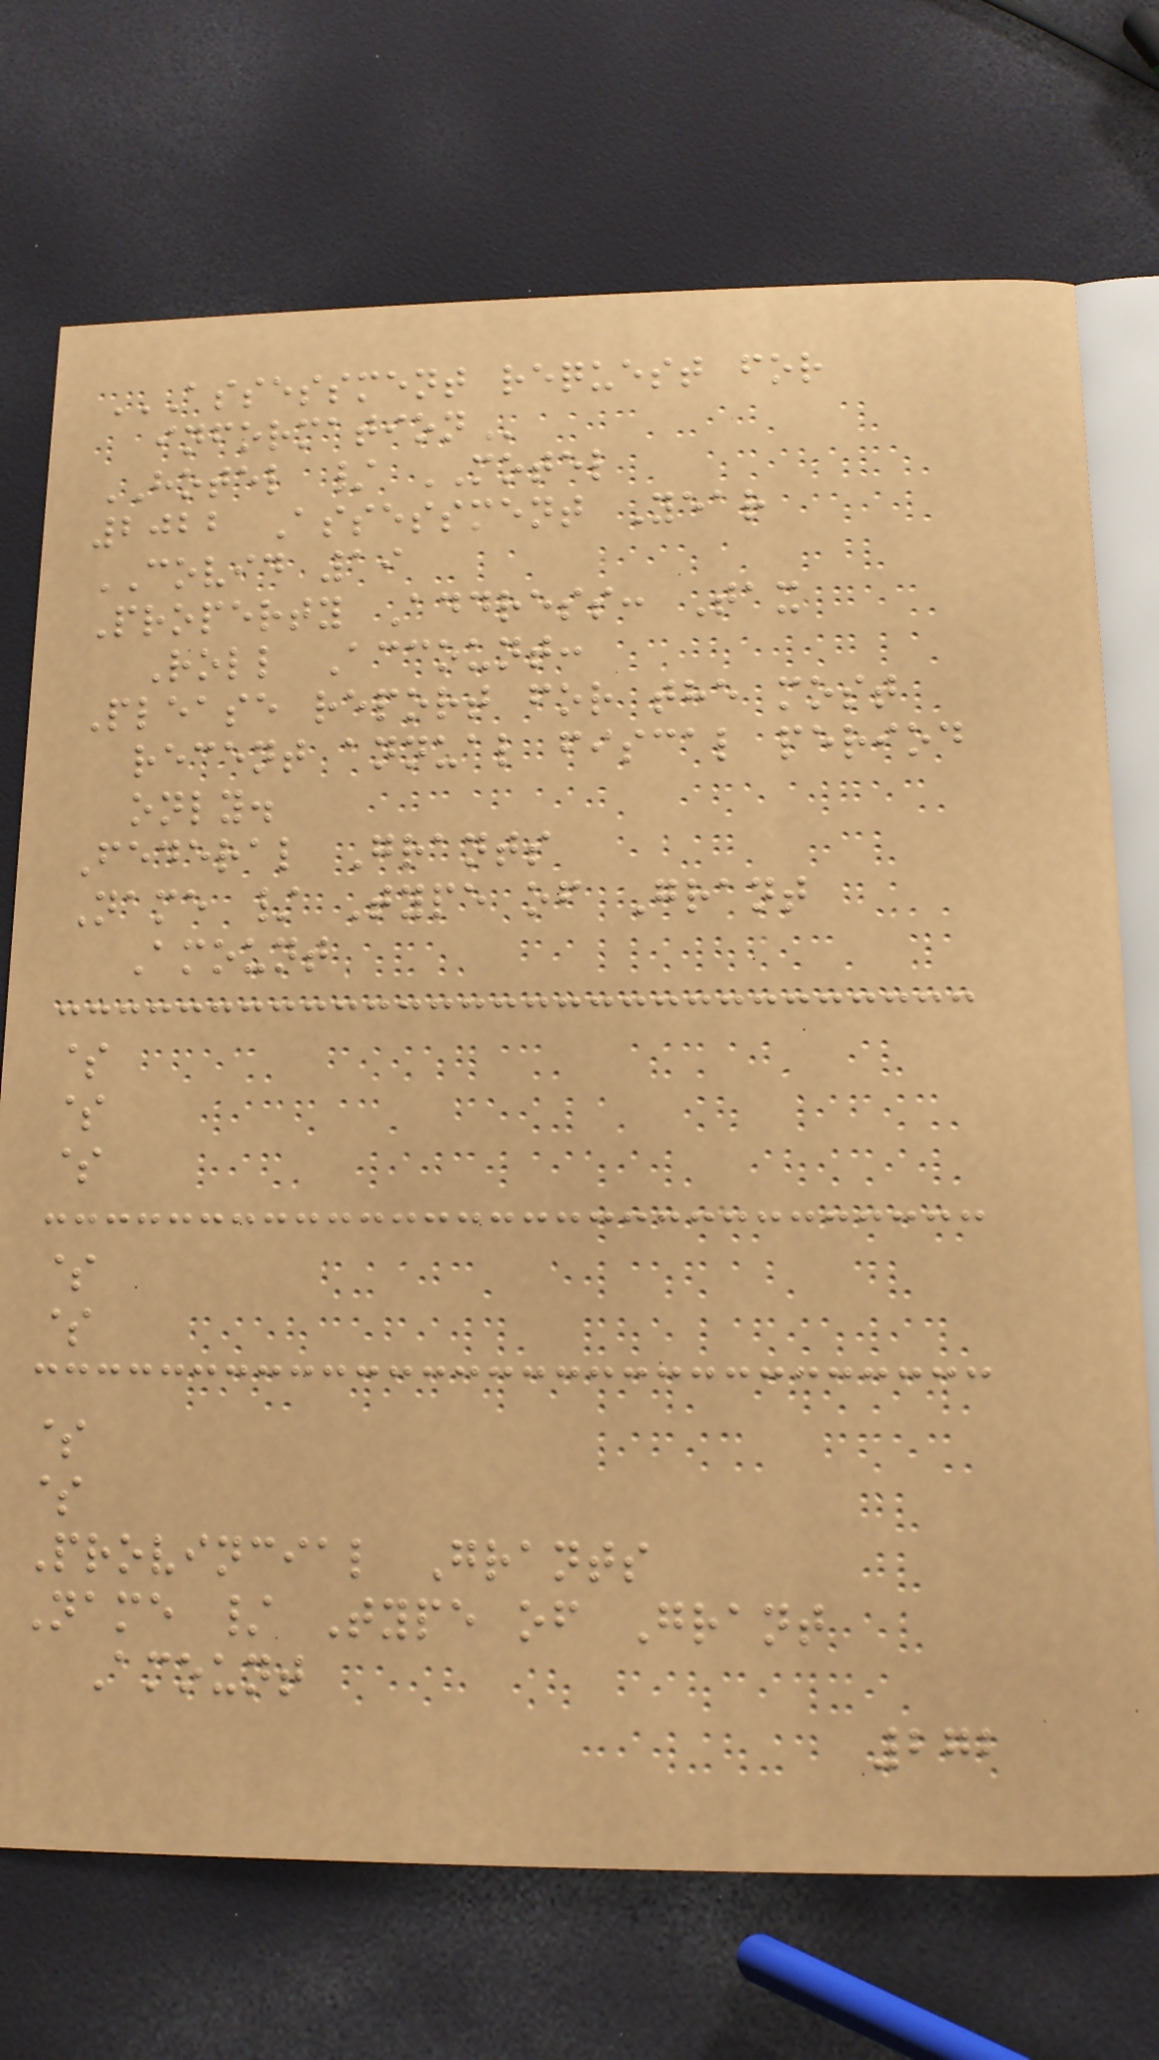ASSESSMENT REQUEST FOR
INFORMATION
HOTEL / MOTEL
2022 Assessment Year
COVID 19
Property Address: Tax
Roll Account:
Please report for the most
recent annual fiscal period
only.
Federal Grants
Name / Type of Grant
Amount
$
$
$
$
$
$
$
Provincial Grants
Name / Type of Grant
Amount
272
